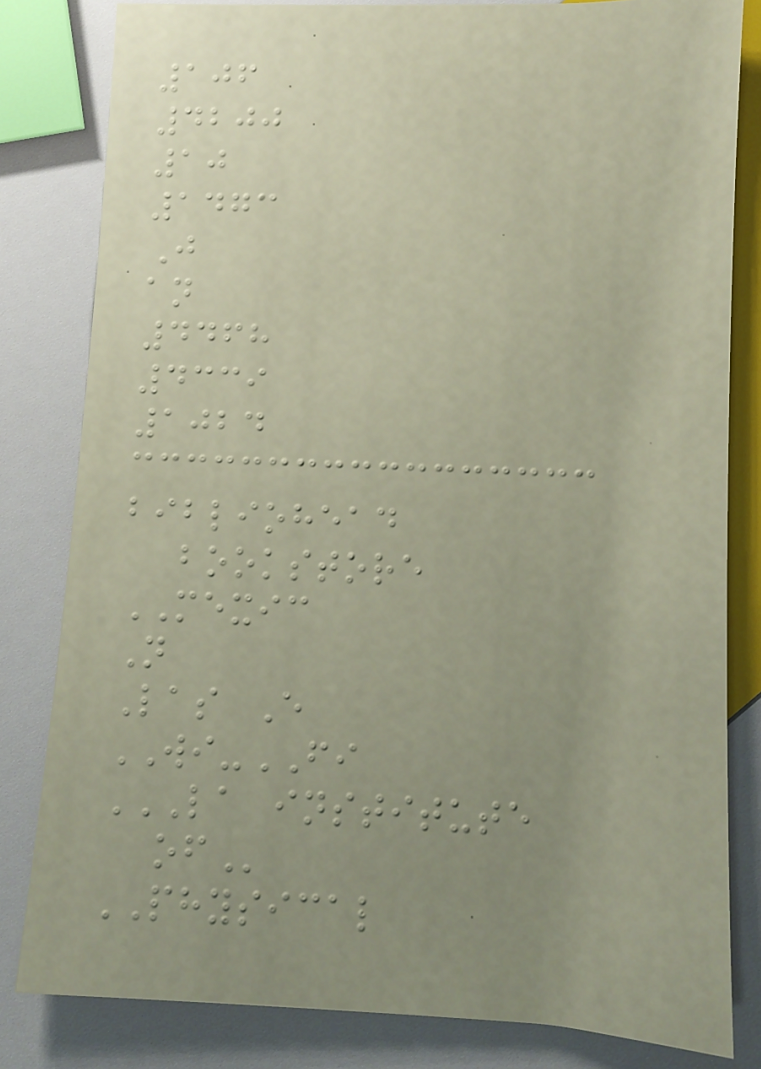106
4200
10
1473
J
an
4468
4339
1024
bibliohead
bookstore
MEXIC
N
Las E
WI-FI
LA INSTITUTE
OF
PHYSICAL
